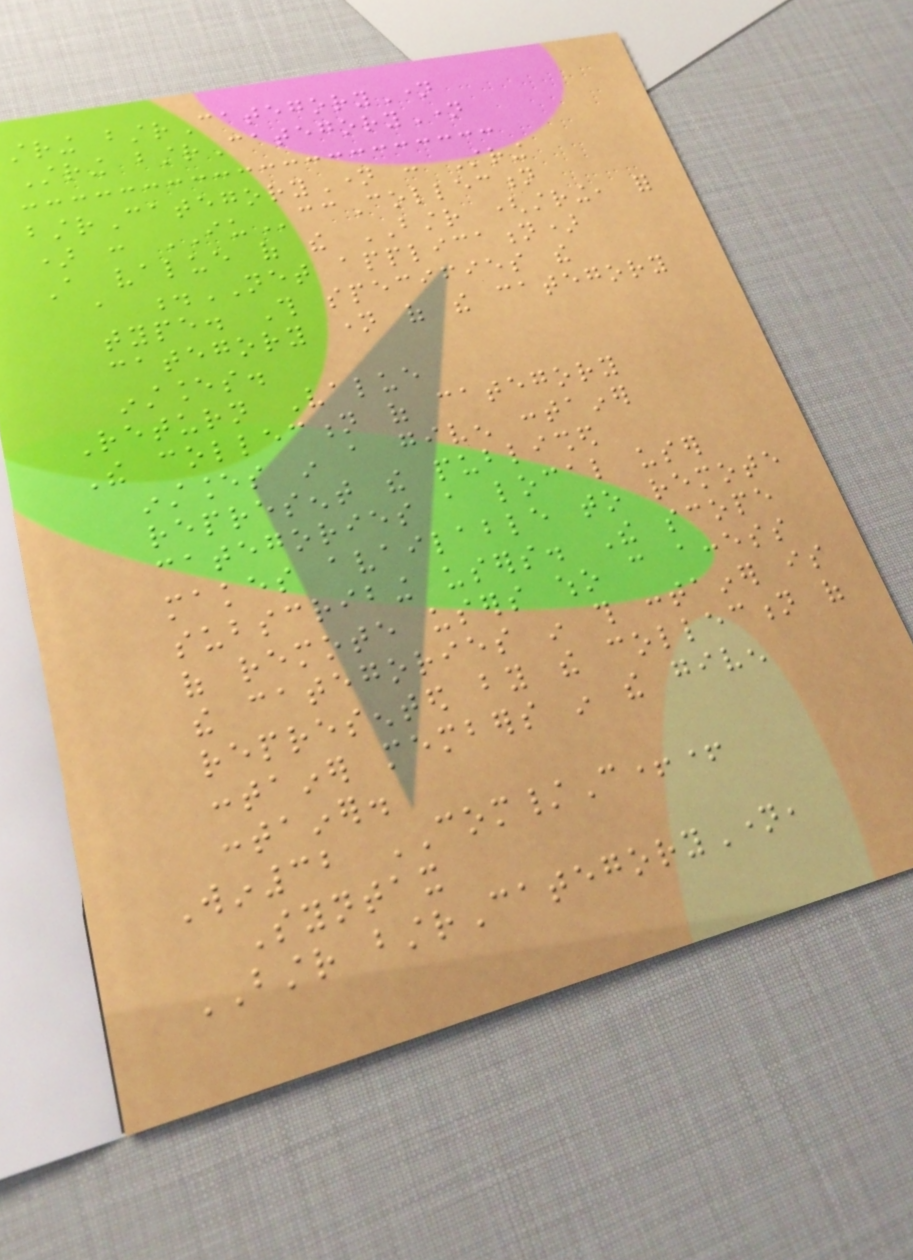string bstrCategoryName
String bstrCategoryName
bstrCategoryName : String
) : IUccCollection
A value of the BSTR (string, for
a .NET application)
type. This specifies the
category name of the category
instances.
Return Value
The collection of category
instances in a given container
represent the published
categories a local user
makes available to remote
subscribing users. The scope
of remote users who can access
the categories in this container is
represented by the collection of
container members in the given
container.
Win32 COM/C++
Syntax
BSTR bstrCategoryName,
